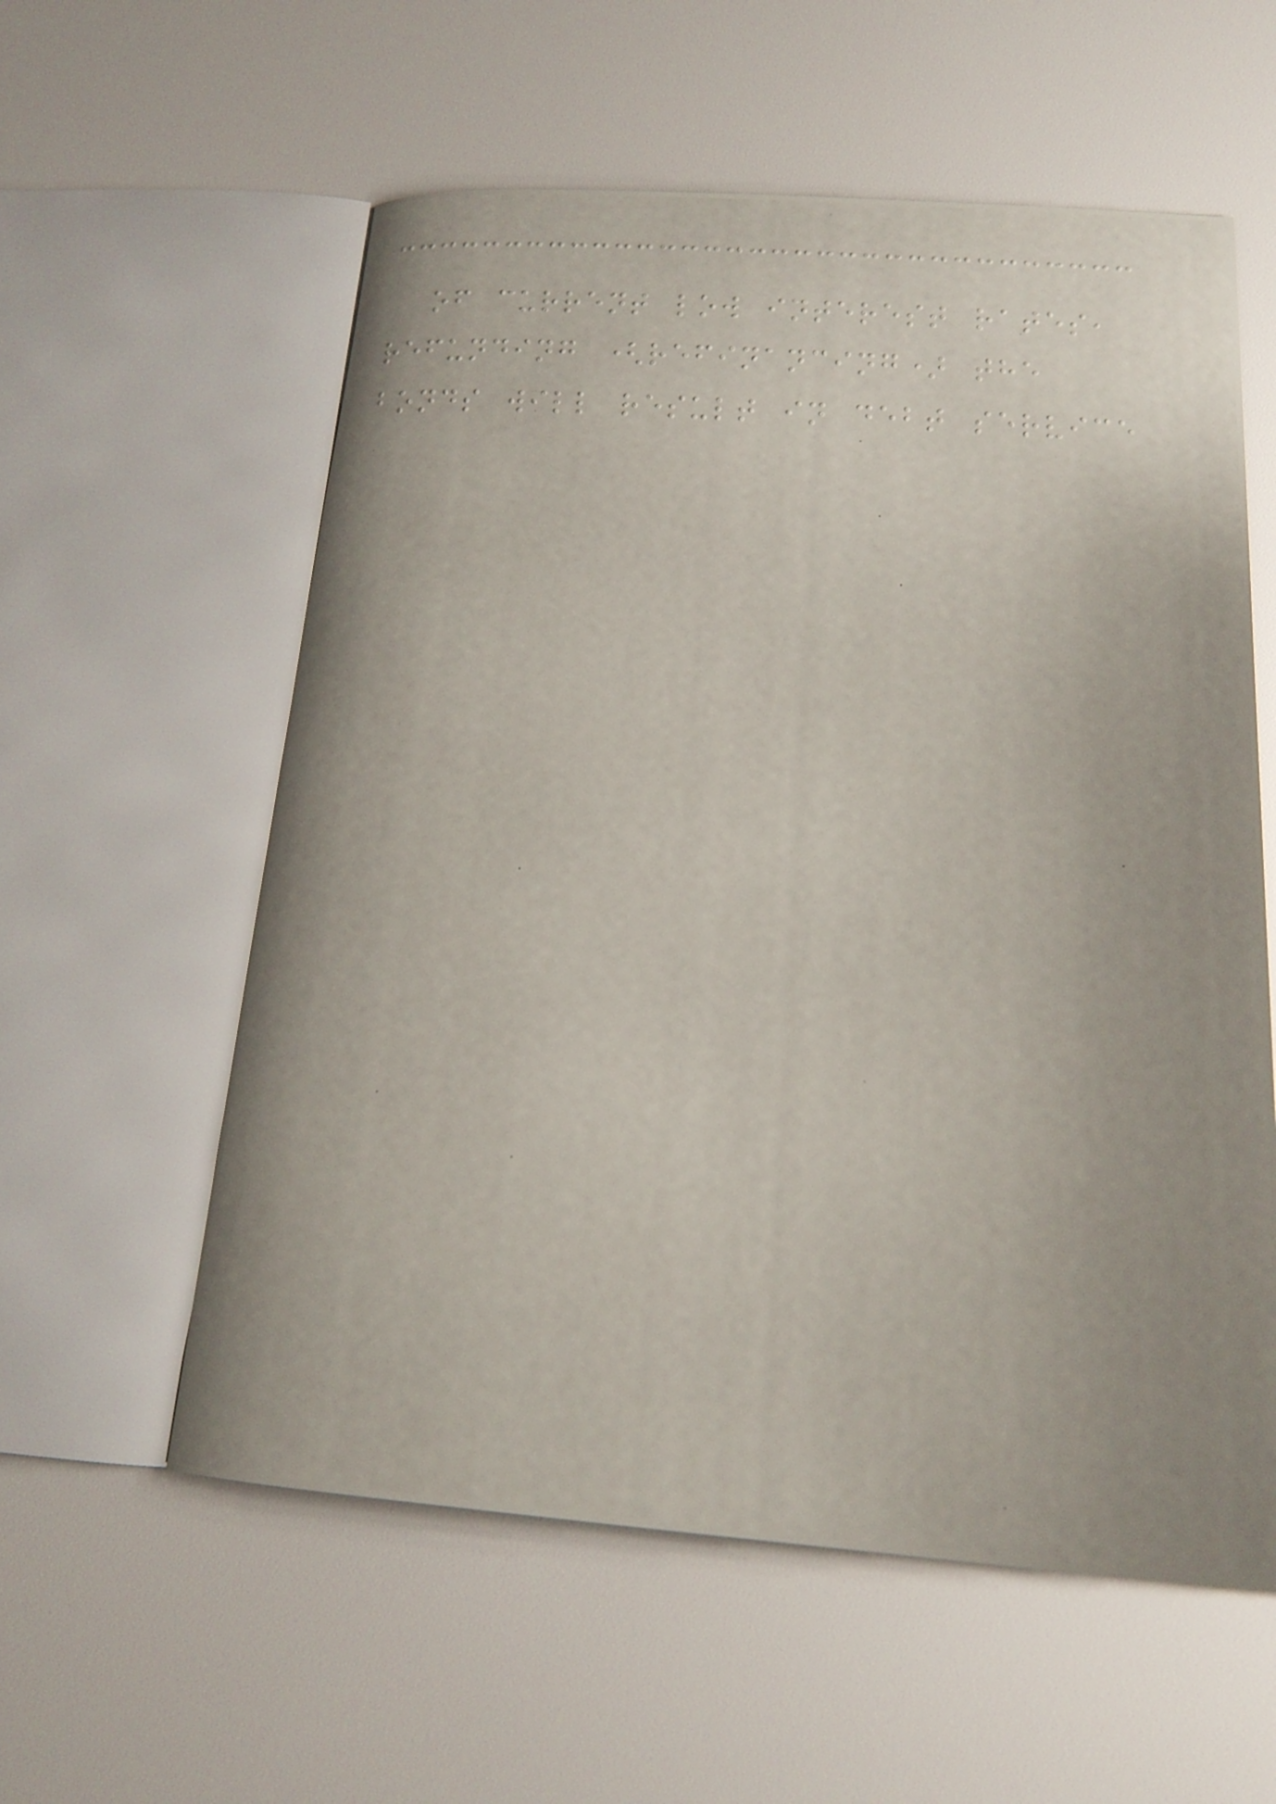of current low interest rates,
refunding (refinancing) the
bonds will result in debt service
